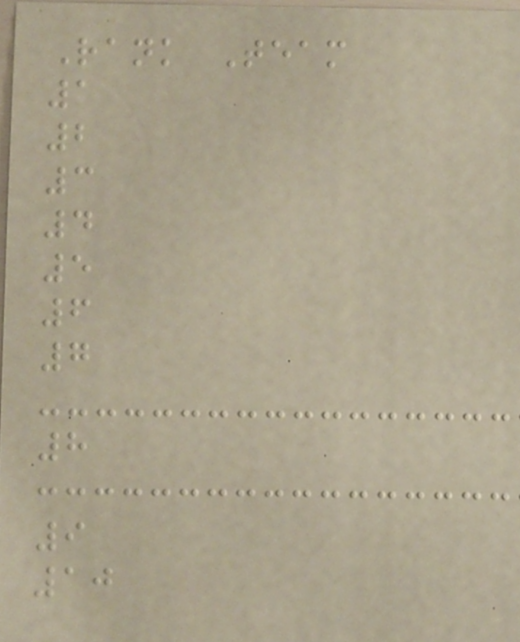Rank Team
1
2
3
4
5
6
7
8
9
10
